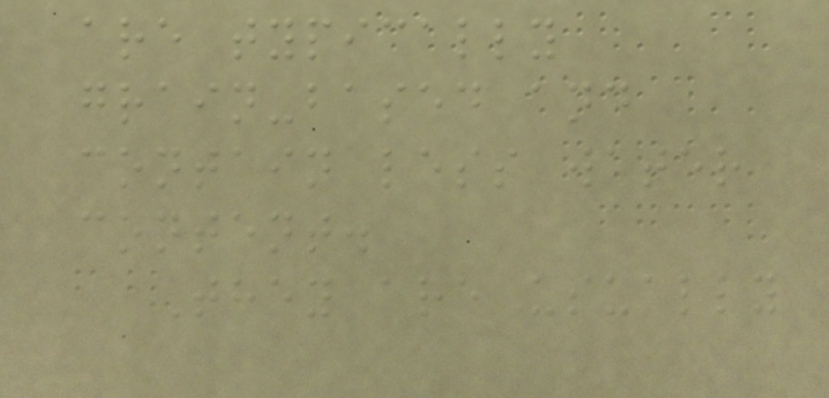are typically
grain-based and
contain less water
content.
They are usually
